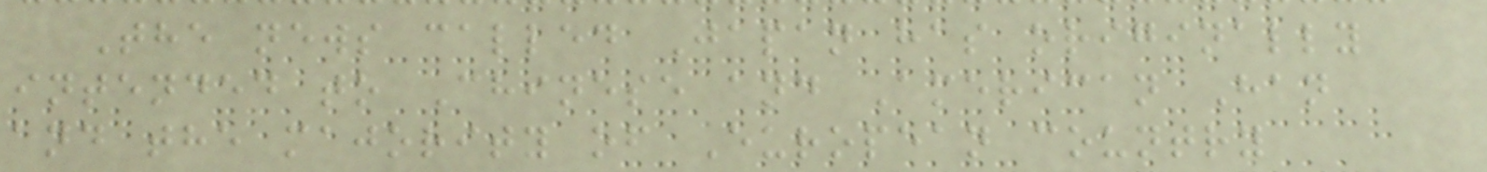The news called Japan has originally
intended to Chinese and American Han
and the majority of European country
